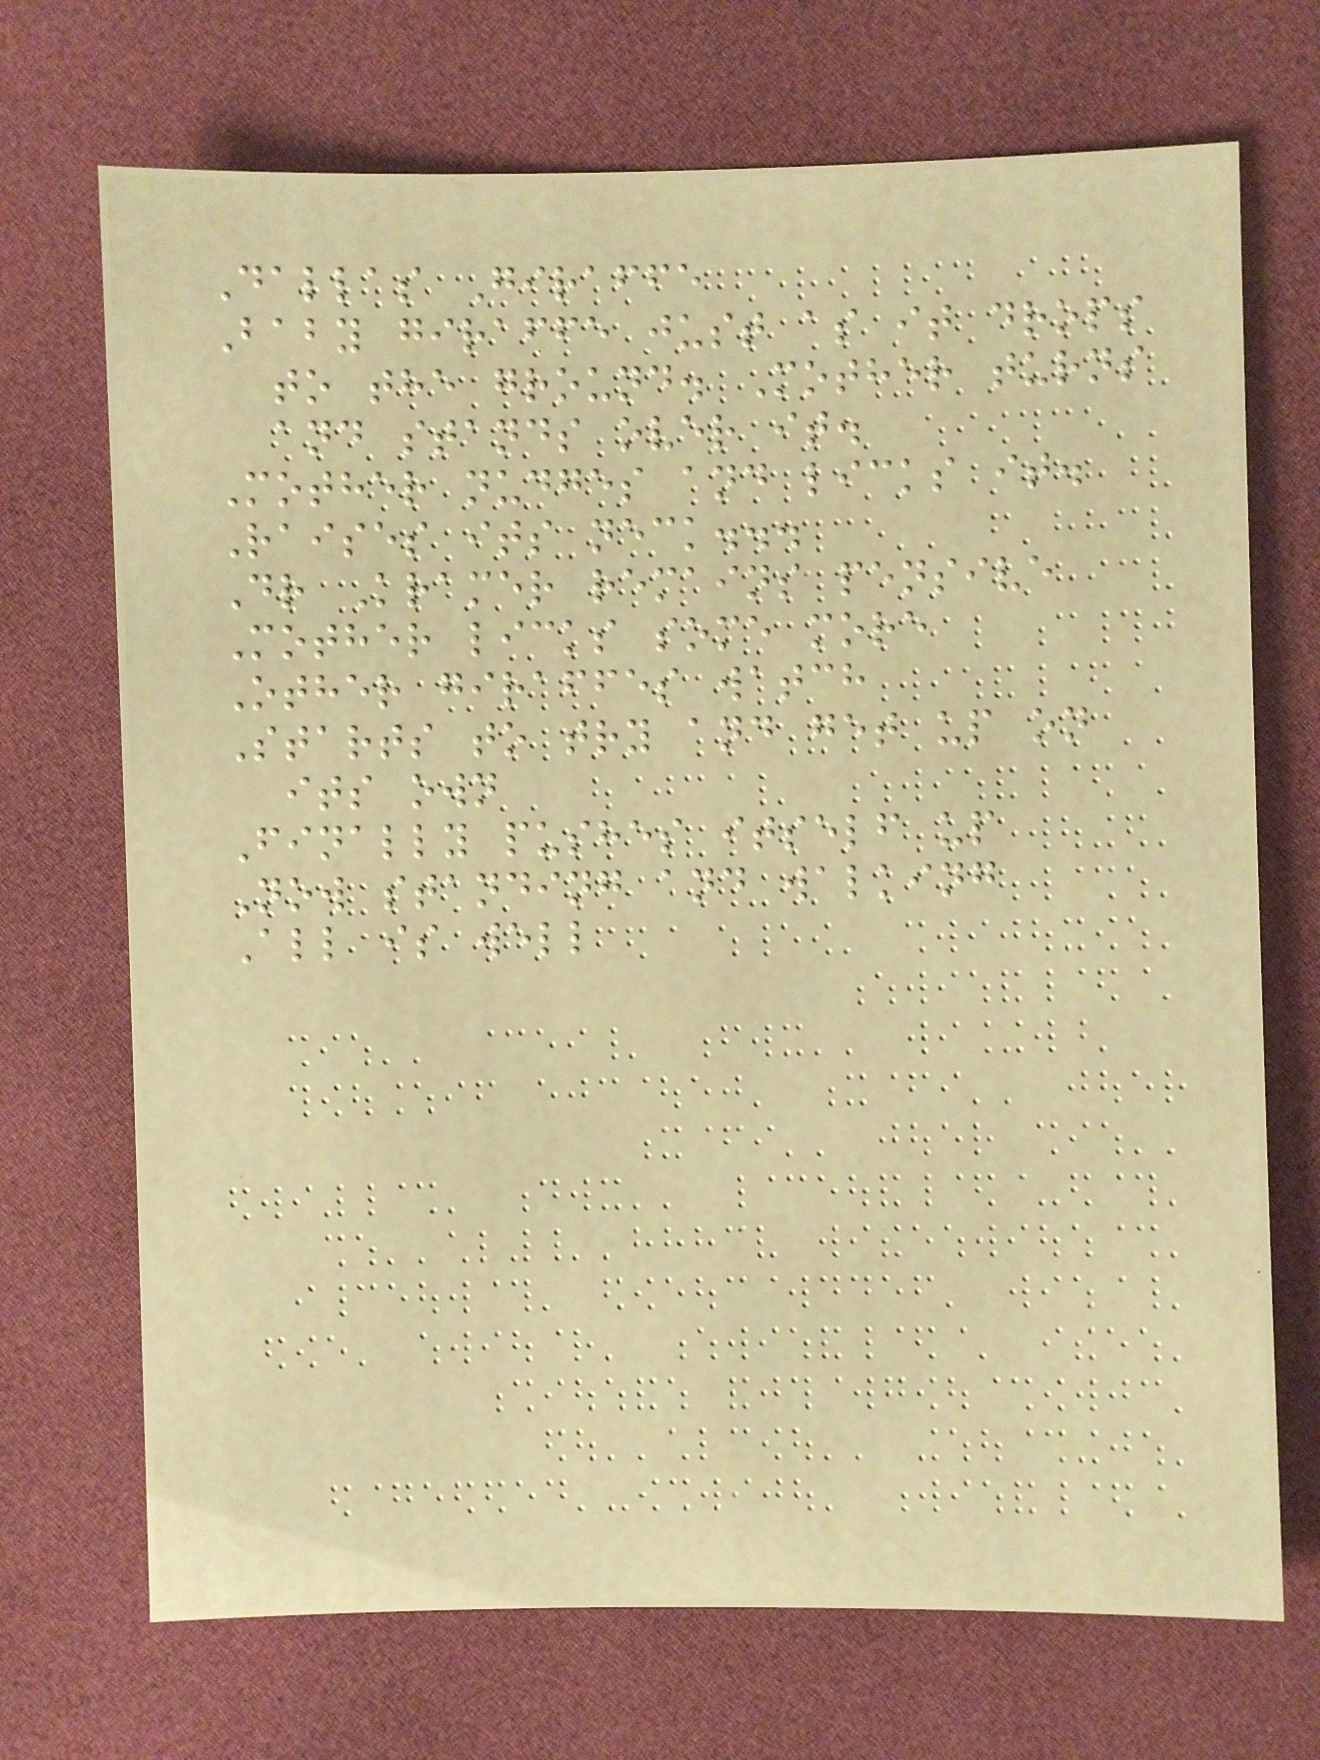Dallas Giraffe
Baby giraffe just as it drops
to the ground. Mother turns
and stands over it.
Mother nudges and licks it.
Raises its neck...
Dr Kramer remains pensive
Mother licks some more
Other giraffes watch
Starts to try and get up on
its own
Finally pushes itself up
Now standing and walking
All is well
